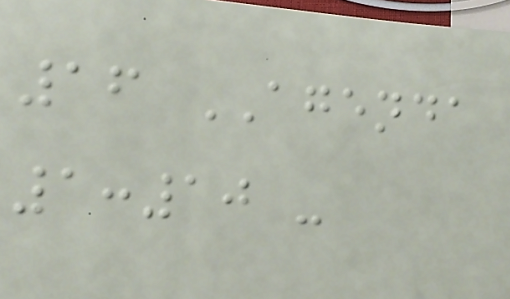16 AGENDA
1:10 -
